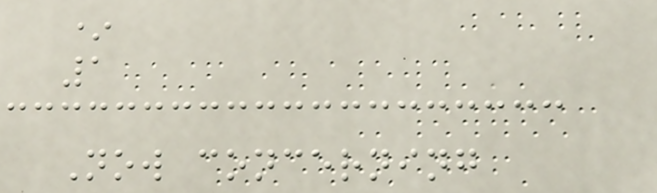*
1
Now concerning
